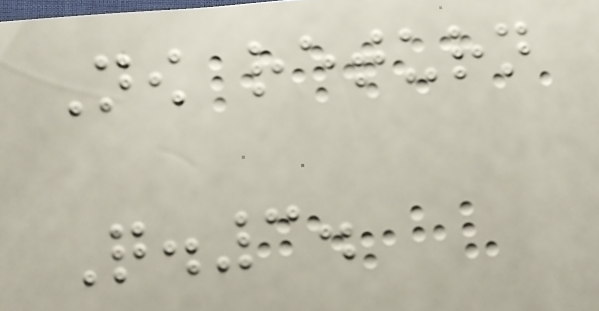Now return
Q.3.
